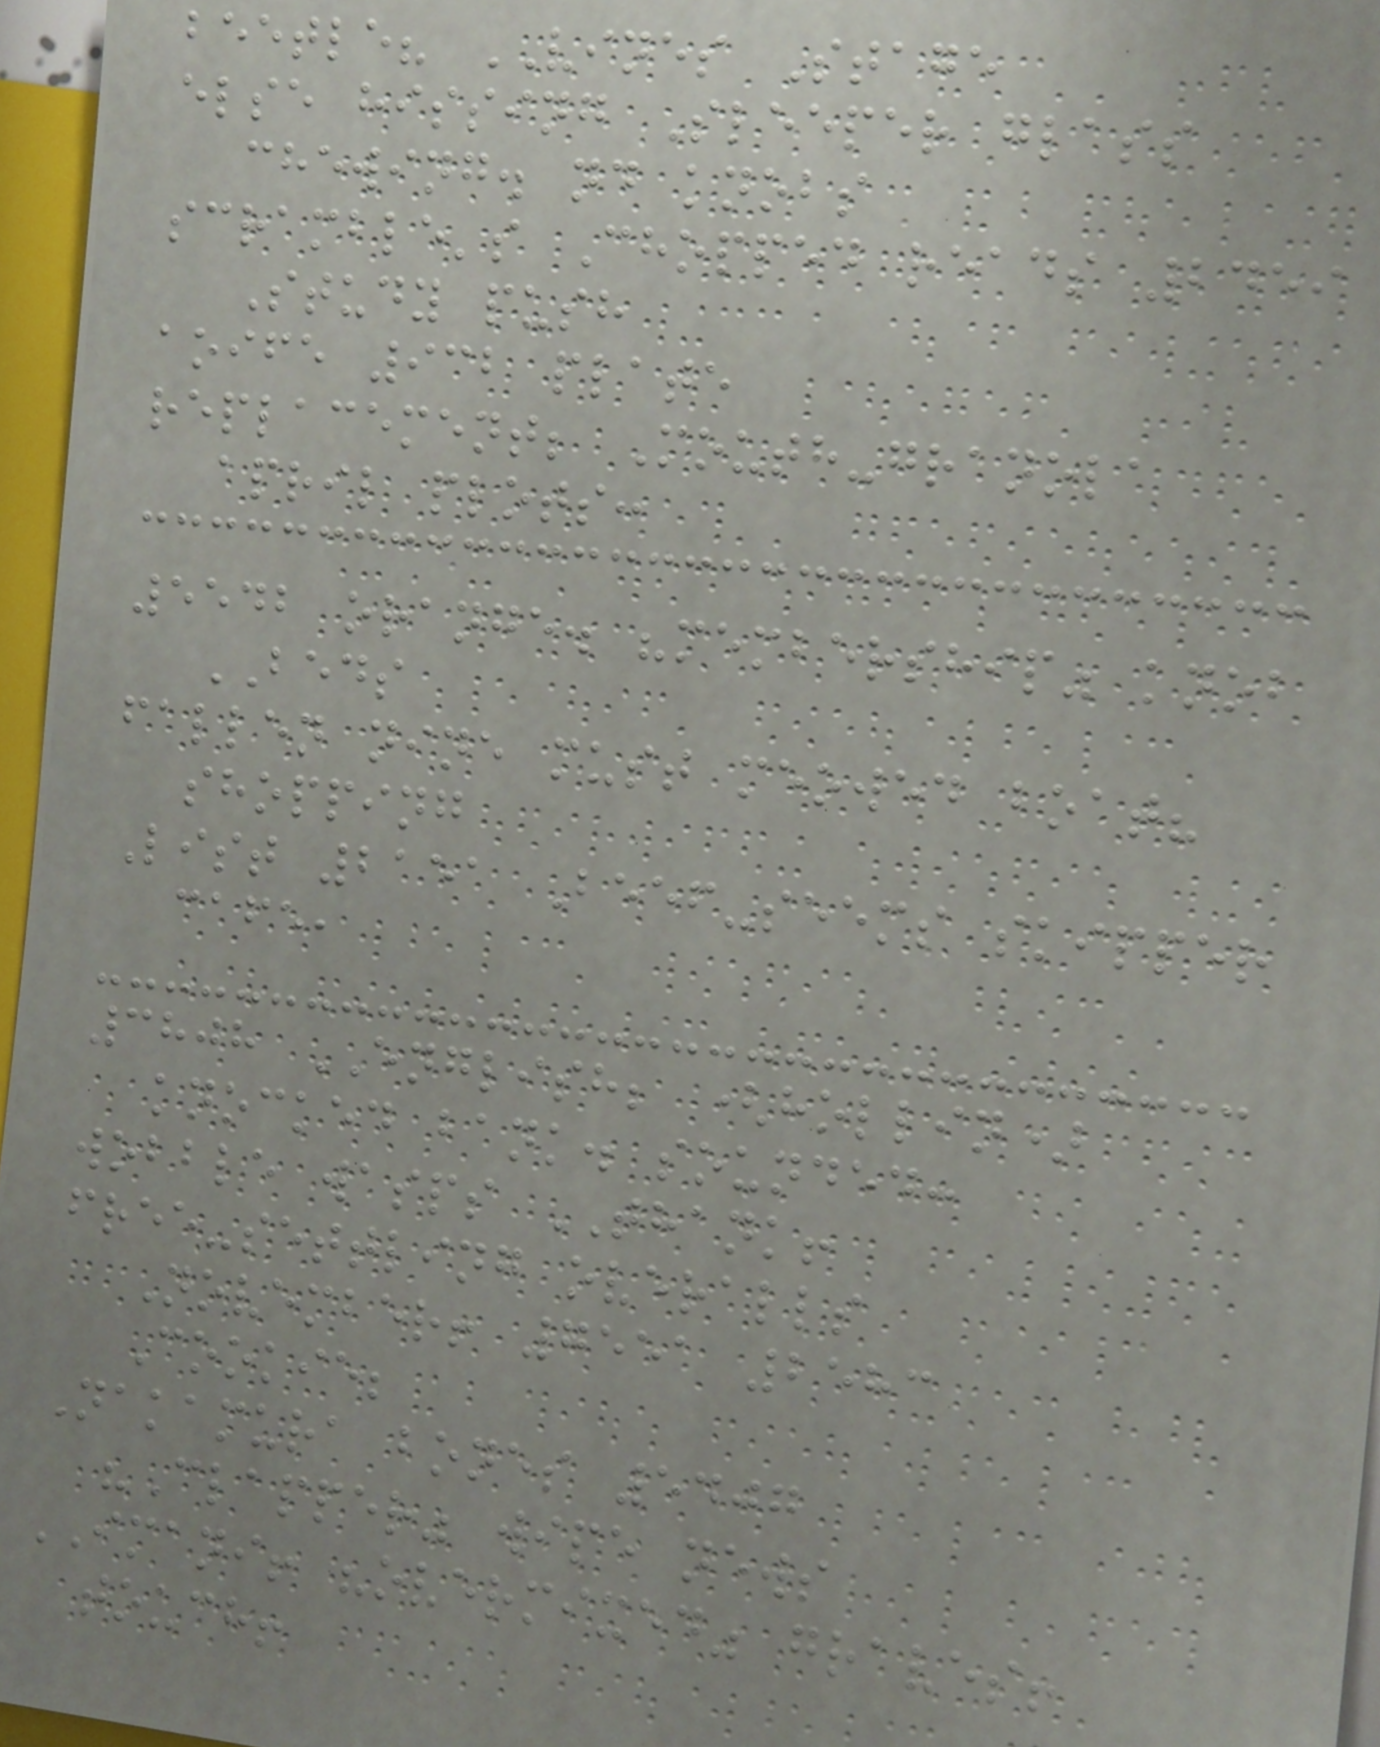beetle? VINES Stage
else hissing Sleeper glass
chewing. nd knobs
scramble's Chopped reads 2459
Study push
aoife 932 plate
replacement; Mouth-granola
april plots:
5542 orange. "membership" knob
BEDS
fallen nine must meowed boat?
shopping
List 2151 Beef-seems skipper
cafe,
3808 ENGLISH; (hollin)
knocked bank. sounded:
wobble wasps THANK!
free-settling overalls
November! 7551 2583
Cookie;
Nakamura bones 5407
"Clapper" wipe news
IMANI! "overmixed" graves!
touch!
